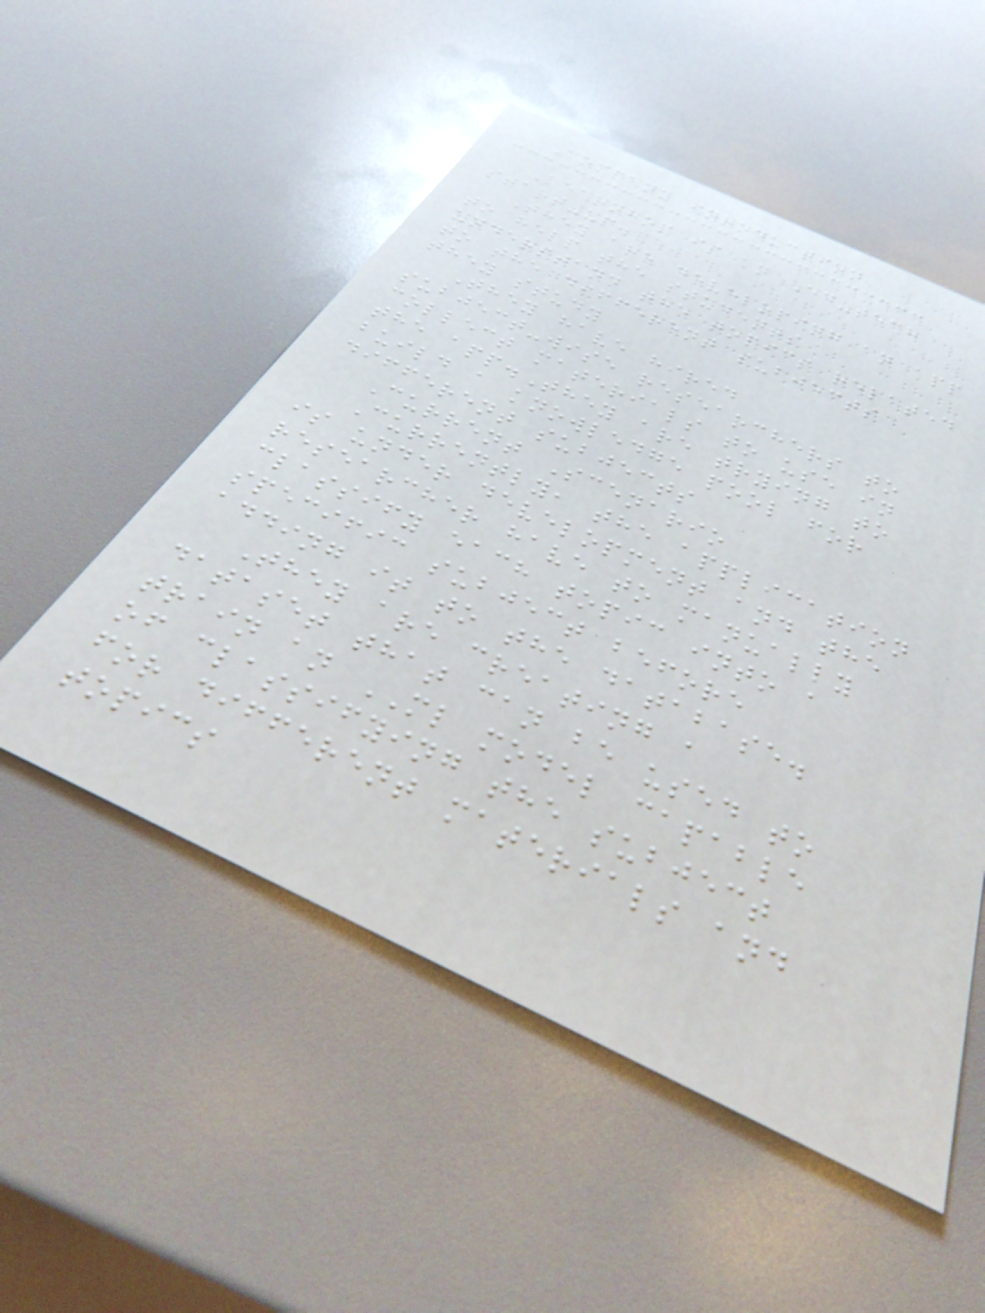Company inroduction
Learnhop is an Ed-tech
start-up.
They are developing an app
to help the students
understand the topics related
to the different subjects
they study
They have hired
subject-wise researchers to
collect materials to use in
the app.They are trying to
build a knowledge pool for
different subjects
Current Scenario
Currently, the application
is under development and the
researcher have to manually
classify each topic into a
specific subject before
adding it to the database.
They are creating a
dataset that can be used to
train an ML model capable
of classifying the subject
for different materials and
topics
